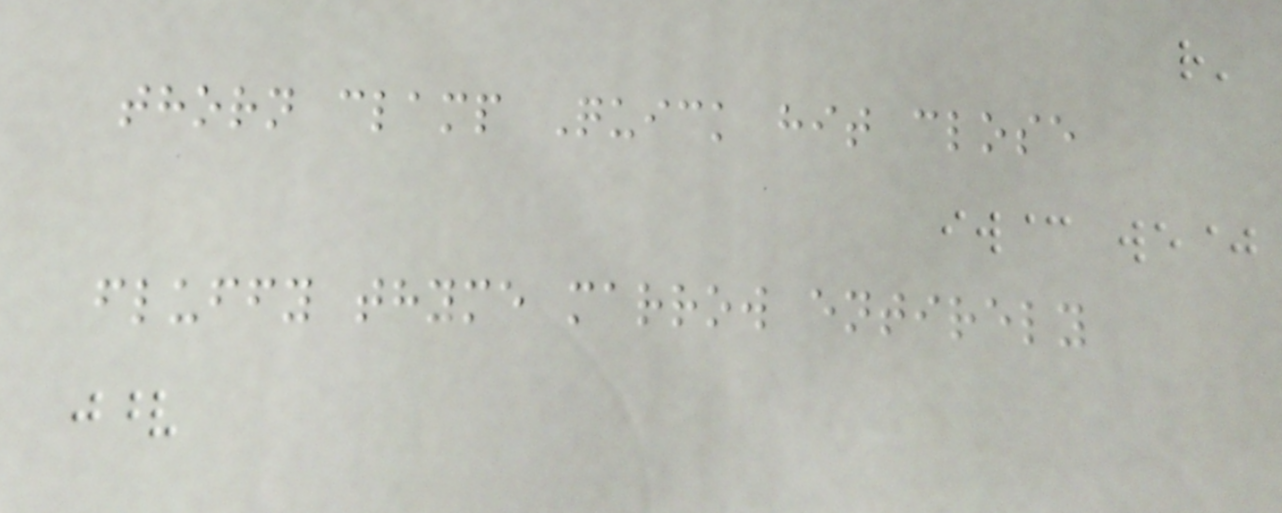thorn clamp Quick hit close
fluffy thyme marrow entirely
